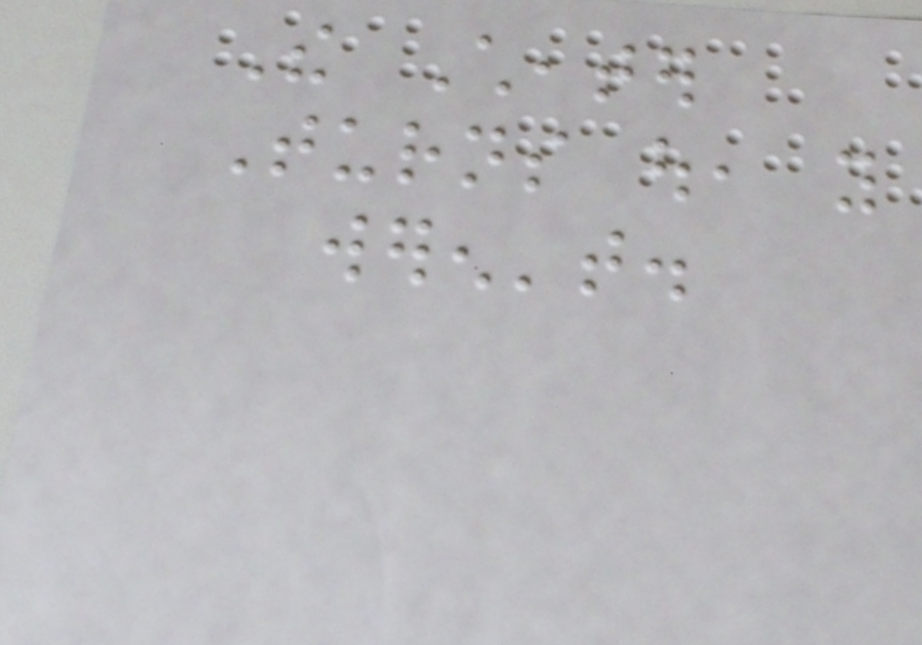The Cheater
Turns out, you
weren't.
